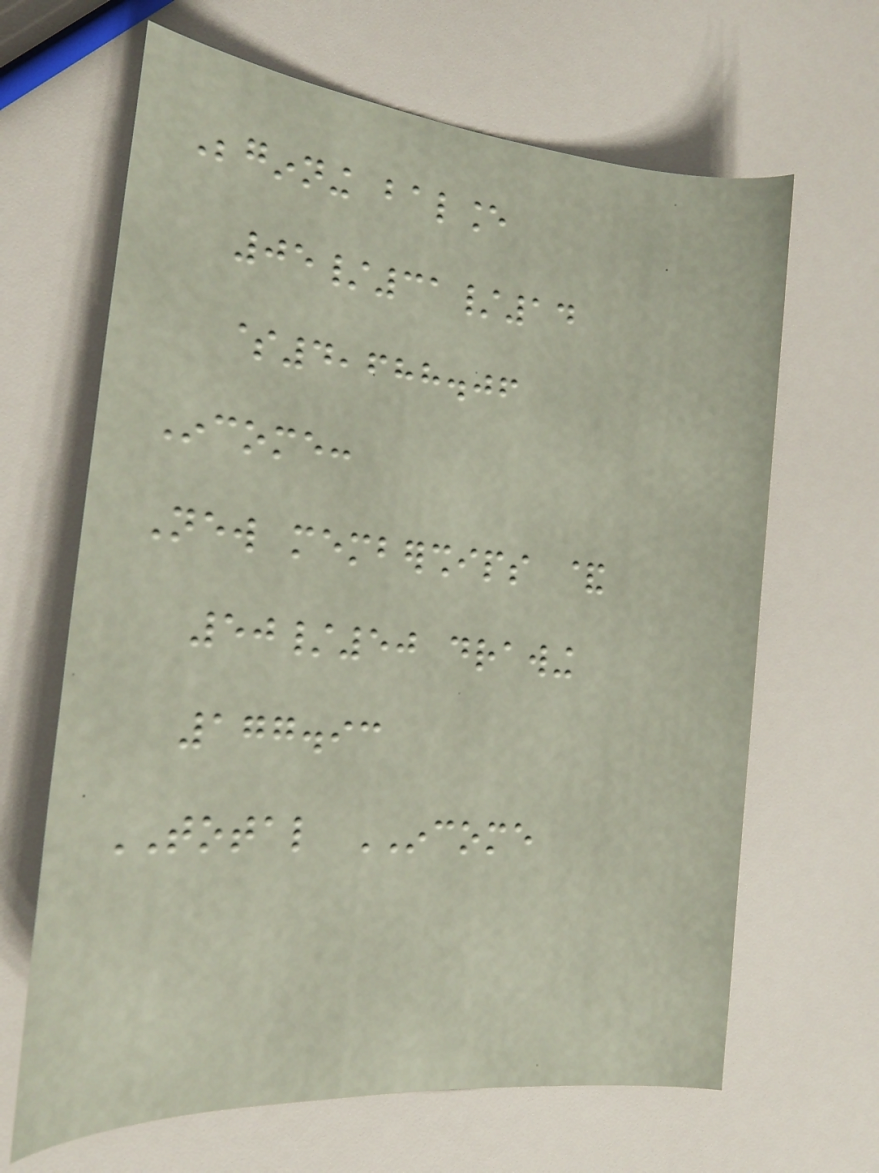Beginning balance
05/31/14
$4,688.06
Income:
New memberships &
50/50 drawing
177.93
TOTAL INCOME
